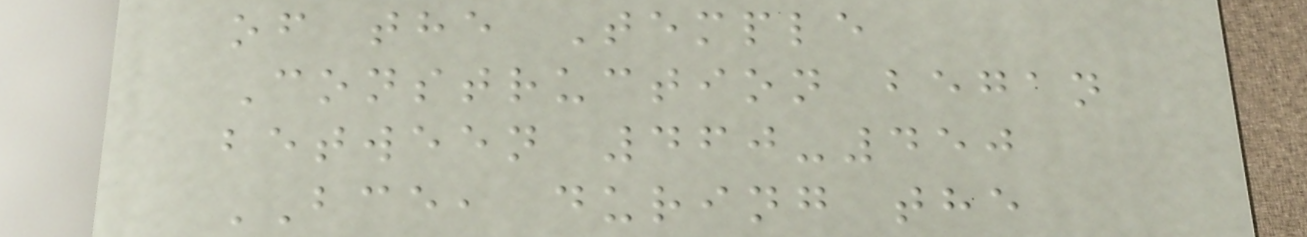of the Temple
Construction began
between 460-450
BCE, during the
